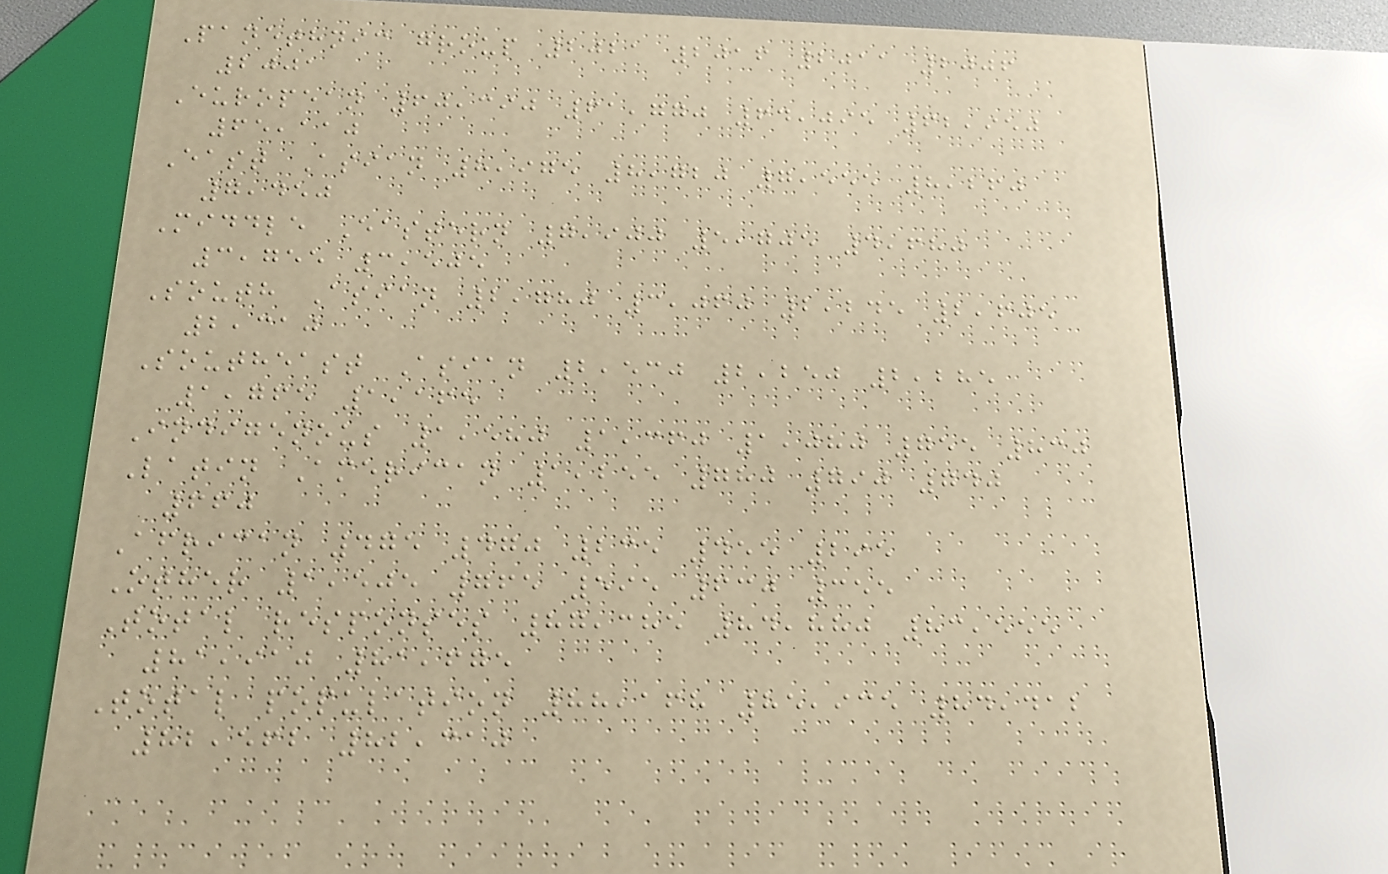Panethnic group 2021 2016 2011 2006
2001
European 60,390 61,770 64,095 62,950
65,110
East Asian 8,975 8,720 7,555 8,260
7,450
Middle Eastern 7,900 5,705 4,680
3,755 3,505
South Asian 2,780 3,060 2,245 2,605
2,310
Southeast Asian 2,530 2,250 2,285
1,765 1,165
Indigenous 1,580 1,360 1,080 755 830
Latin American 1,255 780 790 740
660
African 475 470 235 455 295
Other 1,505 765 595 630 355
Total responses 87,385 84,880 83,555
81,910 81,675
Total population 88,168 85,935 84,412
82,562 82,310
